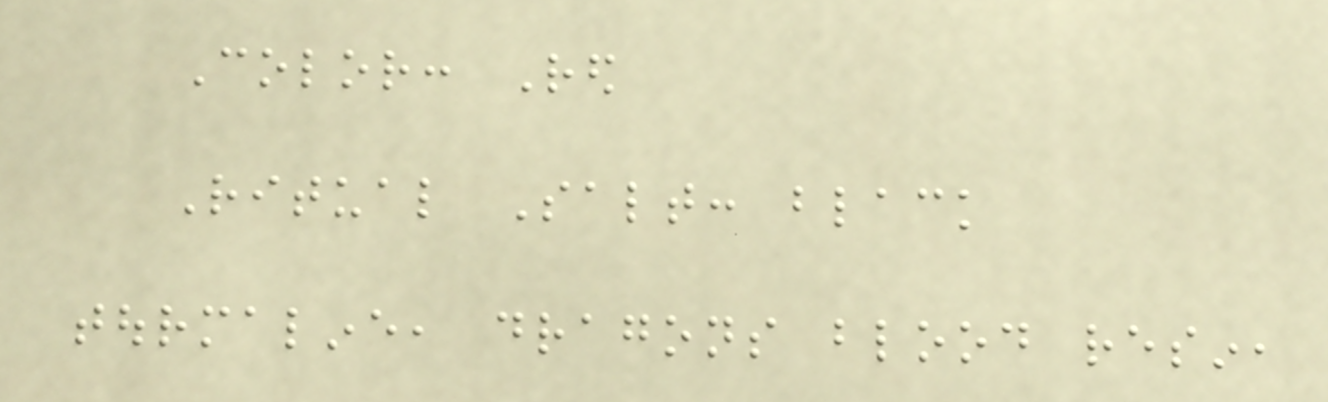Color: Red
Ritual Salt: black
tourmaline, dragons blood resin,
